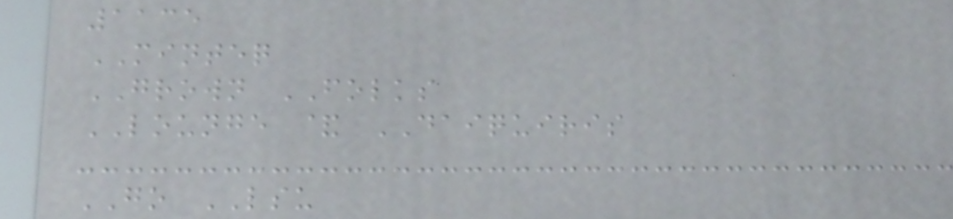1135
MINTEQ
GROWN FOLKS
LOUNGE & DAIQUIRIS
GO LSU
